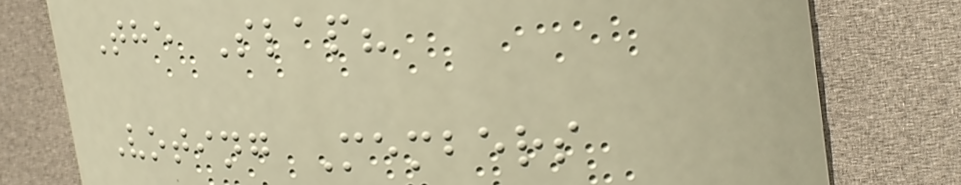The Slap?
Voting Members
